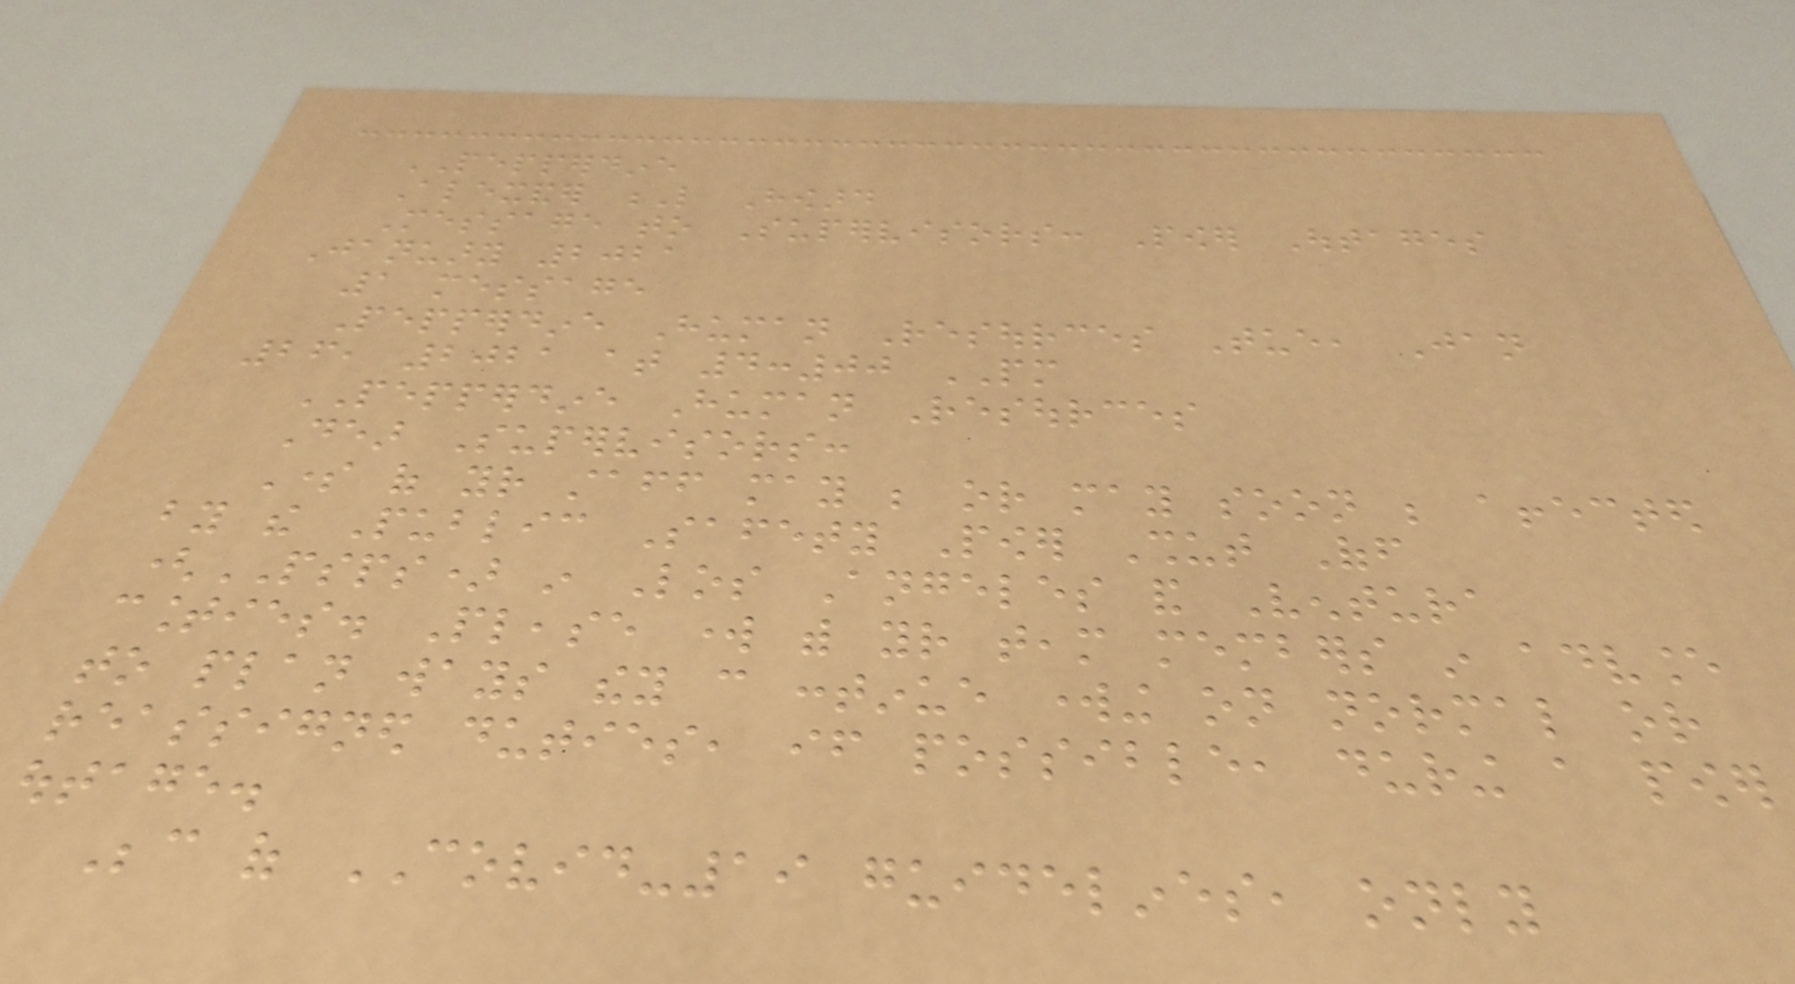PEPPERDINE
Alexander L Howard
Message to Supervisors: Power Outages
January 2021
1 message
Pepperdine Human Resources Tue, Jan
26, 2021 at 4:00 PM
PEPPERDINE Human Resources
Dear Supervisors:
Some of your staff may be or may soon be affected
by the Public Safety Power Shut Off
(PSPS) in Los Angeles and Ventura
counties. Please work with your team members in advance
to plan ways they can continue working on normal or
reassigned duties, if possible, during a power
outage.
Because of COVID-19 guidelines, only
